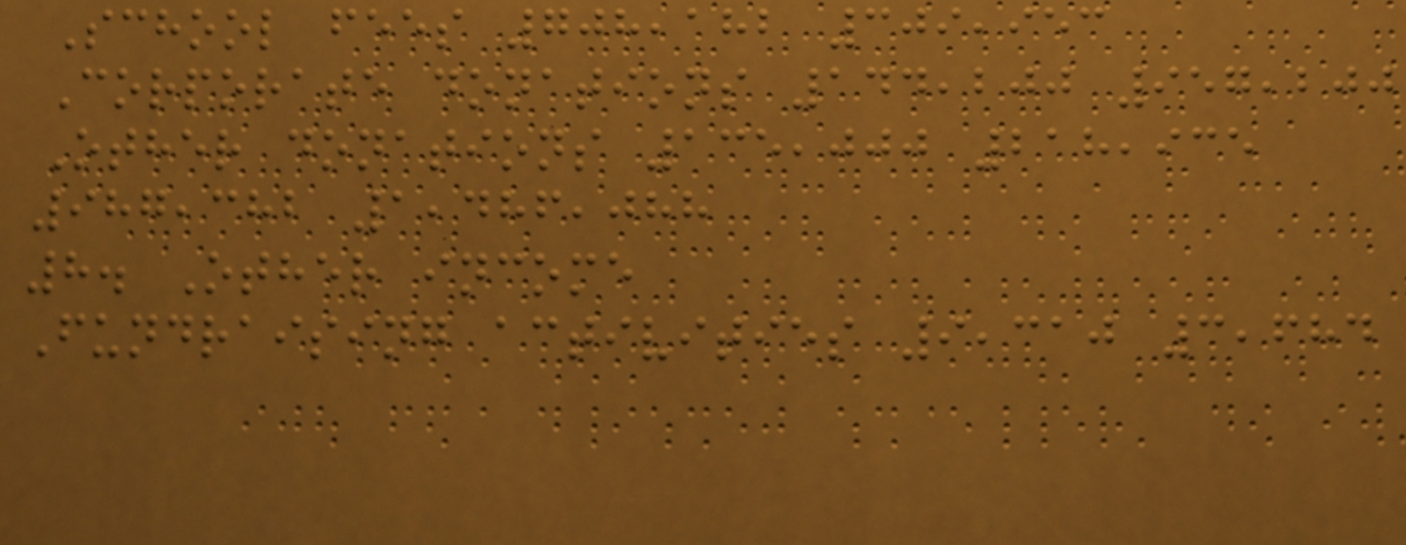School fees 708,182 309,953
Corporate donations 144,200 957,200
Other donations 135,000 218,935
987,382 1,486,088
8. Other income
Fundraising activities 9,310 3,684
